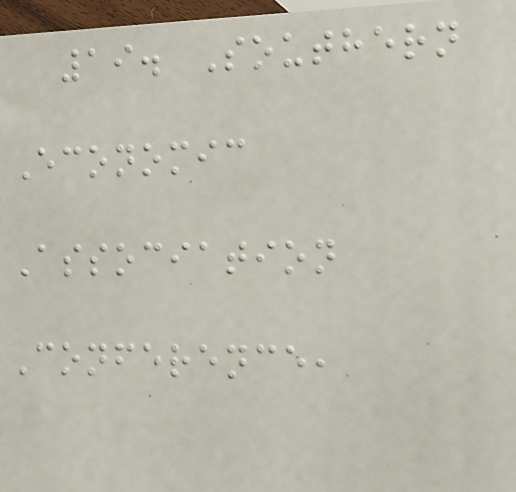19. Southern
Economic
Association
Conference,
